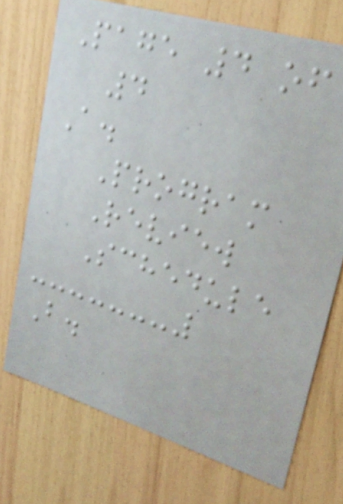Page 4 of
4
A.
Program
Review
Schedule
B.
